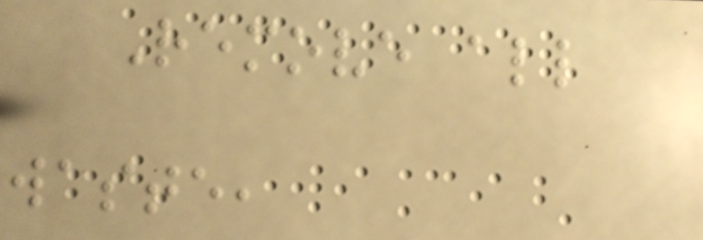Remove all
waste,
